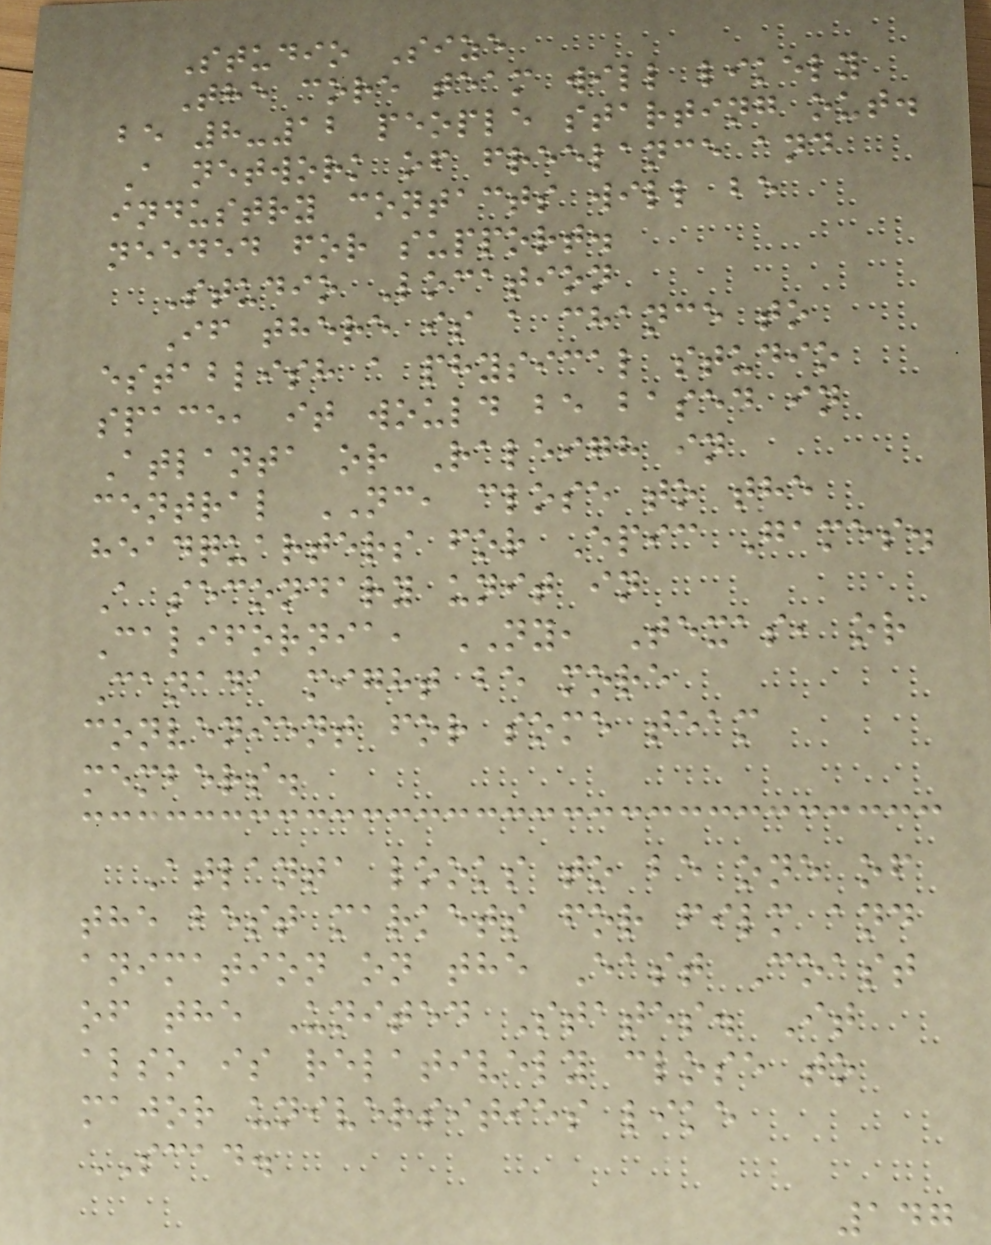Studio Size
The core team will likely
be 8-12 people starting out.
A network of freelance and
industry contacts will be
needed for support.
Studio Location
If there is a chance to
establish a physical studio
space, it would be based in
Atlanta or Raleigh in
central NC, close to the
headquarters for Epic Games.
A secondary unit in
California, NY, Texas, or
Canada might be more
convenient for some team
members.
Atlanta looks to be one of
the best markets for film and
animation on the East Coast
of the United States. It
also is relatively close to
major universities like
SCAD.
147
